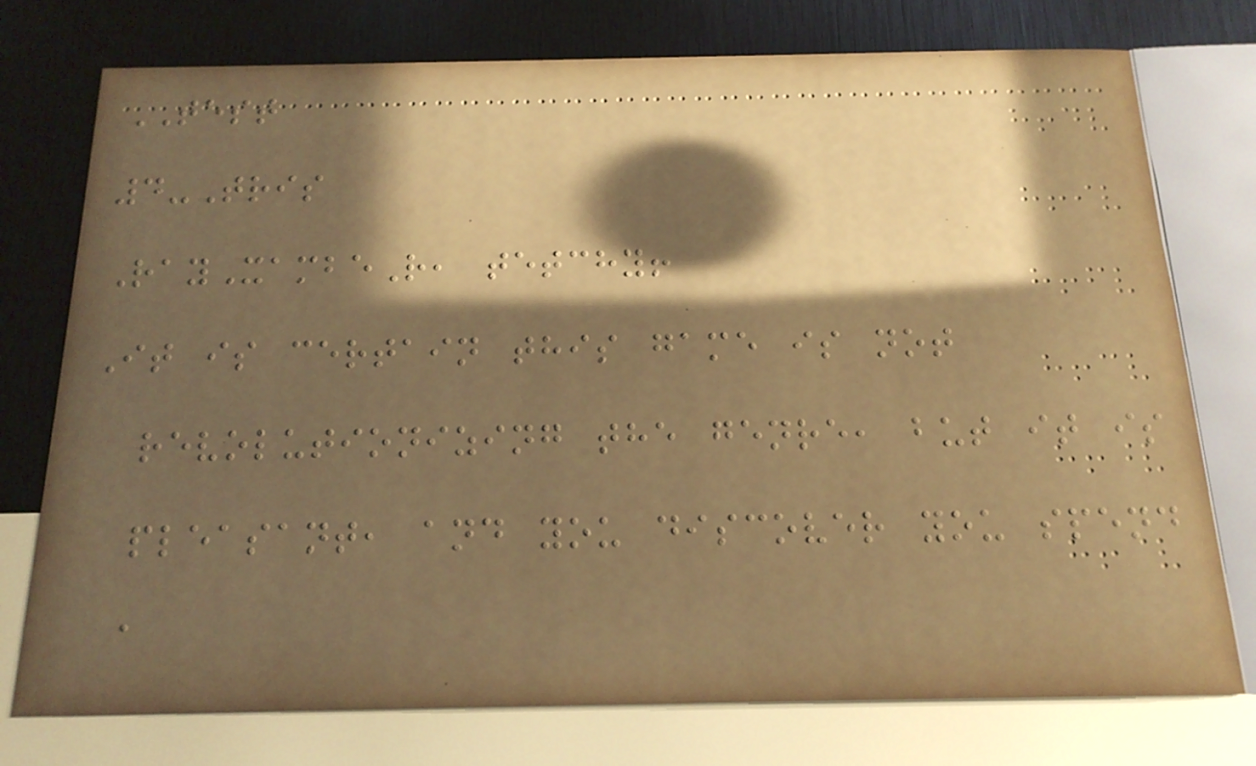TEST
4-Tris
RayXambeR, tetchy!
It is certain this game is not
revolutionizing the genre, but it is
pleasant, and you discover you spend
a
